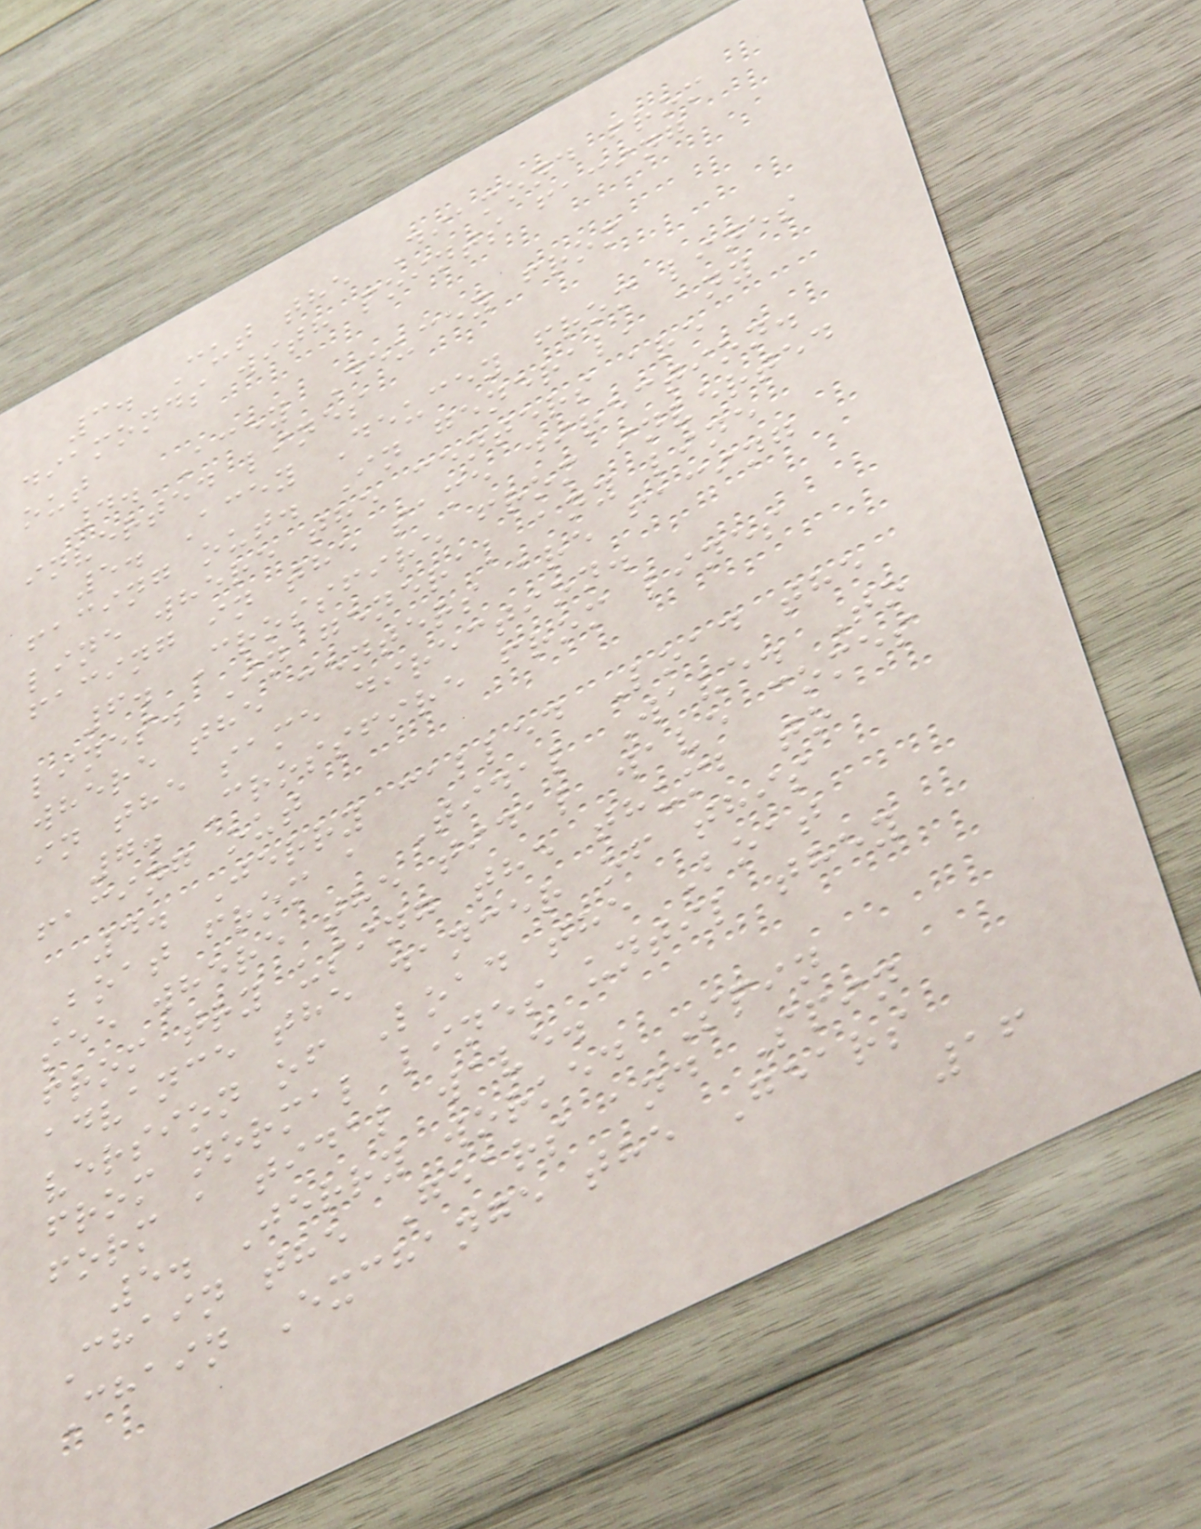3. Cut the Diamond from
diamonds with points facing
out
4. Acey Deucey from
inverted lines
5. Acey Deucey from lines
facing out. In general, any
line where the centers are
facing in the same direction.
6. Crossfire from inverted
lines. In general any line
where the centers are facing
in the same direction.
7. Crossfire from lines
facing out
4. Jerry called Load the
Boat from a Tidal Wave. To
see where the tidal wave comes
from try using the thumb to
advance the dancer of this
version of Load the Boat
from normal lines until they
form a tidal wave.
5. Jerry worked Spin
Chain the Gears and Spin
Chain Exchange the Gears
16
